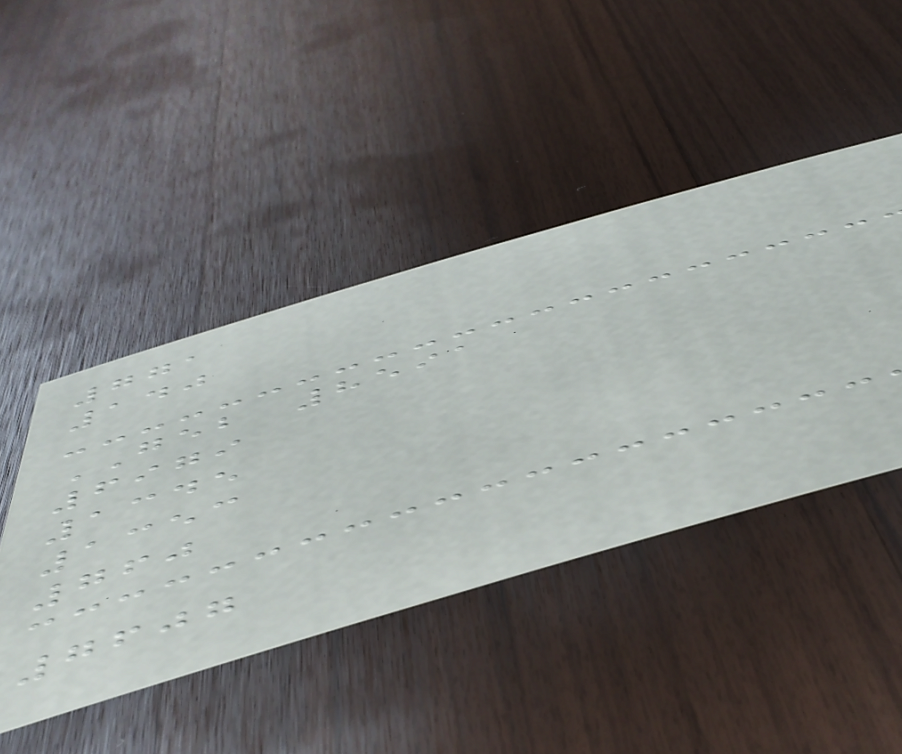771
140
GEB 8591
6979
1345
1353
760
7607
